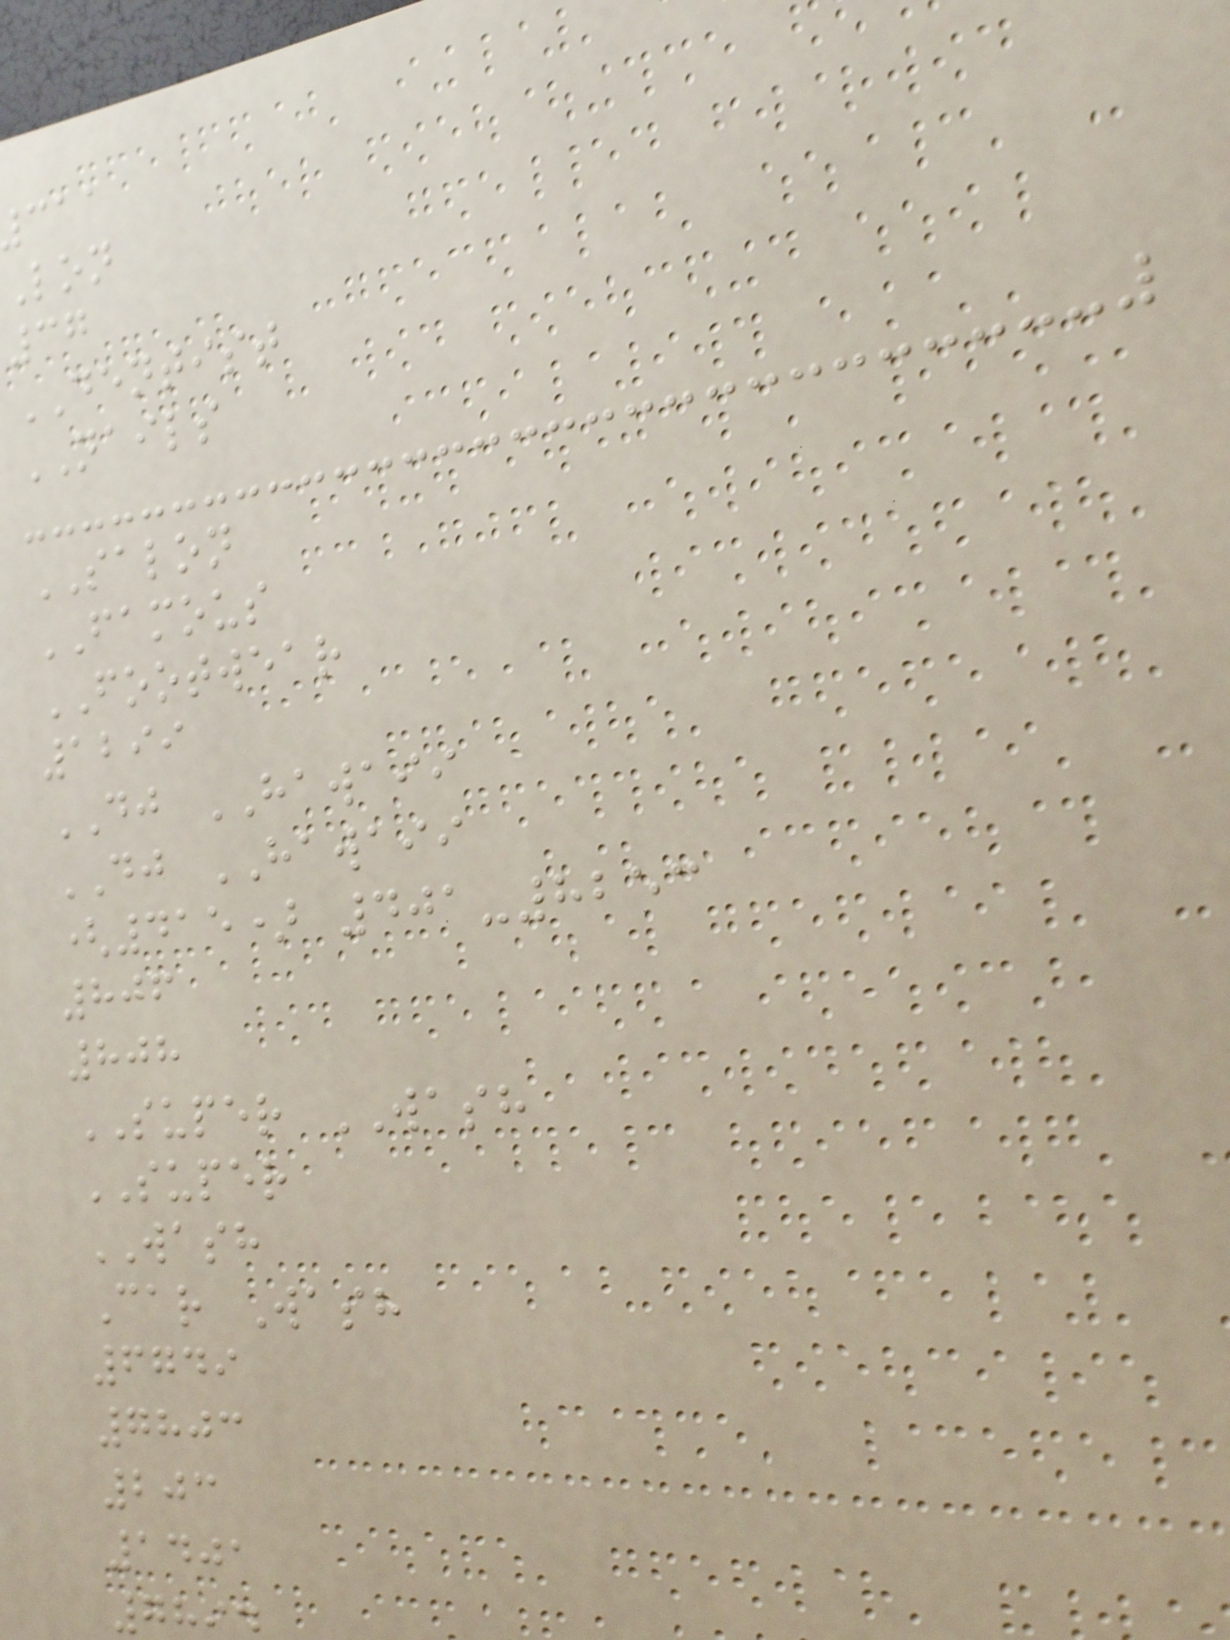Lon
37
DENTIST
NAILS
SALON
FAMOUS
FOOTWEAR
1299
DJ HAWAII
DJ HAWAII
(415) 401-8253
806
808
SUPER WASH
SUPER
WASH
Car Wash
6749
7803
203
1401
